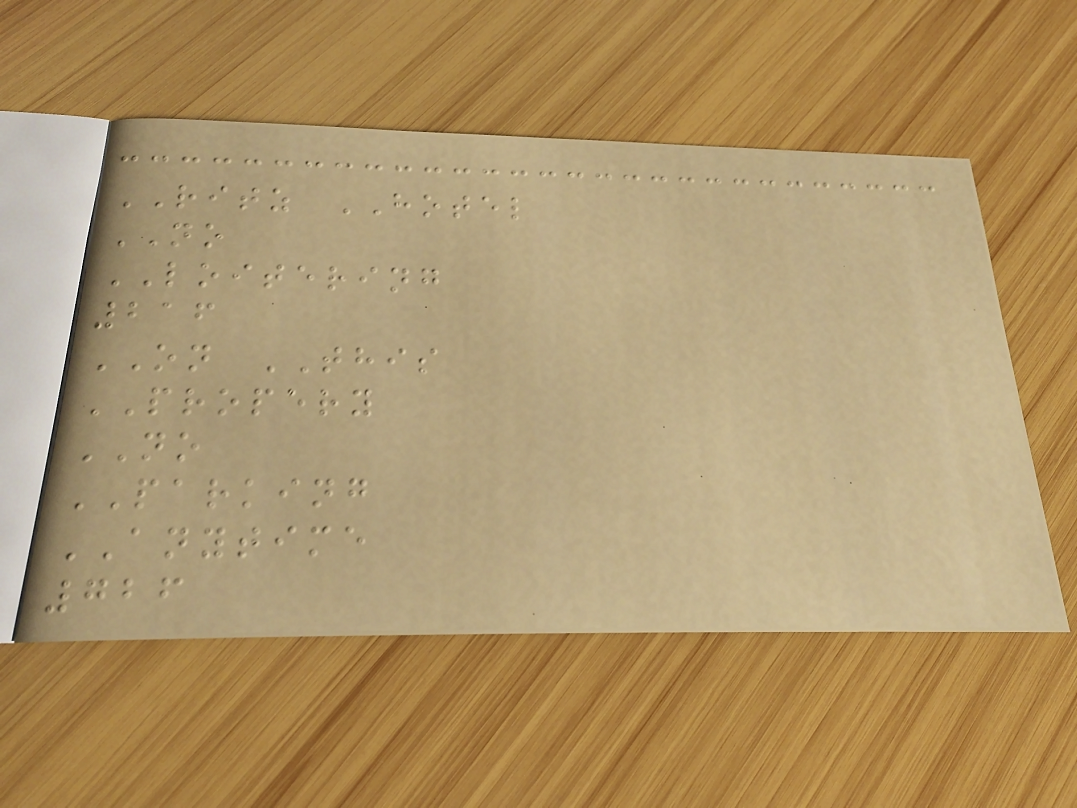RITZ HOTEL
NO
LOITERING
216
ON THIS
PROPERY
NO
PARKING
ANYTIME
726
